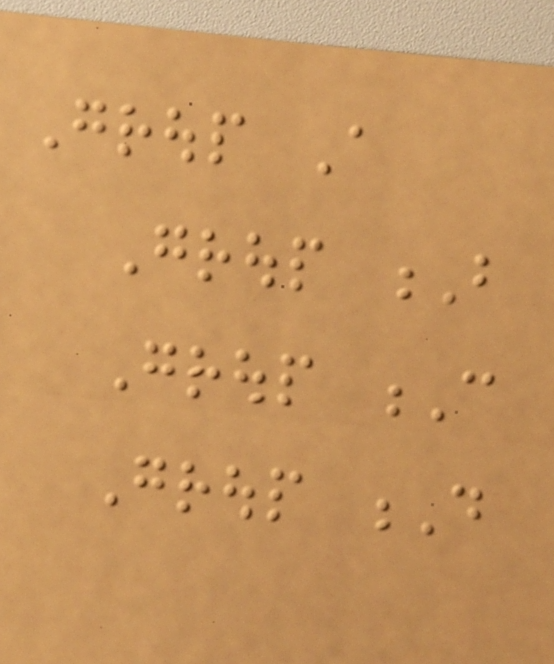Group A
Group B
Group C
Group D
